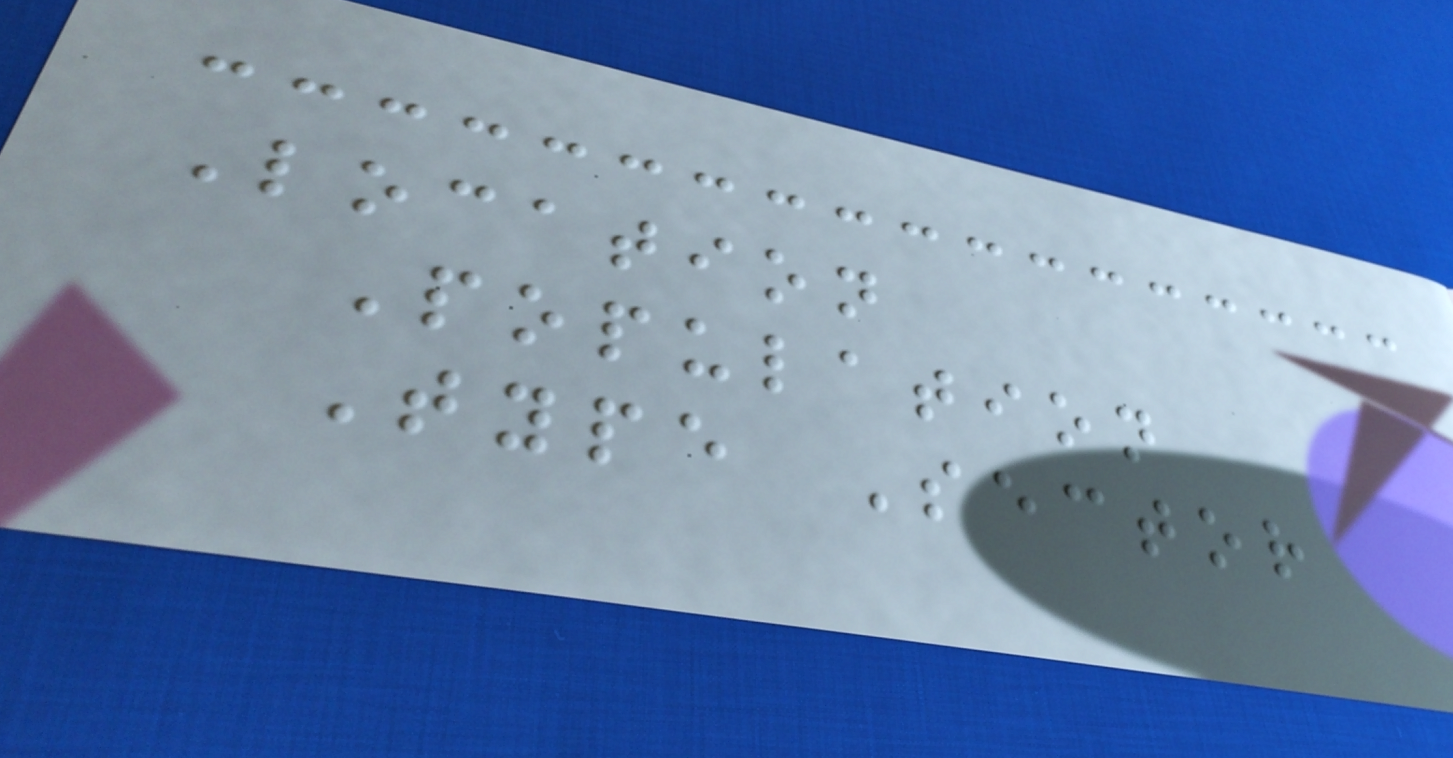Location
Population
Type Sector
